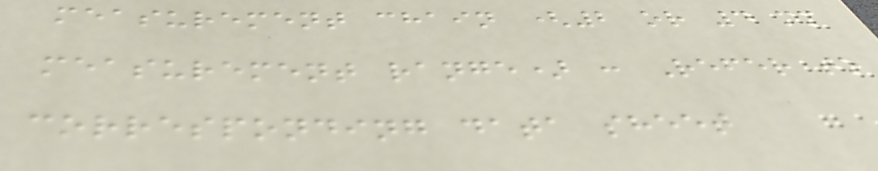measurement chain (2 or 4 mm
measurement range) : Refer to
corresponding data sheet
